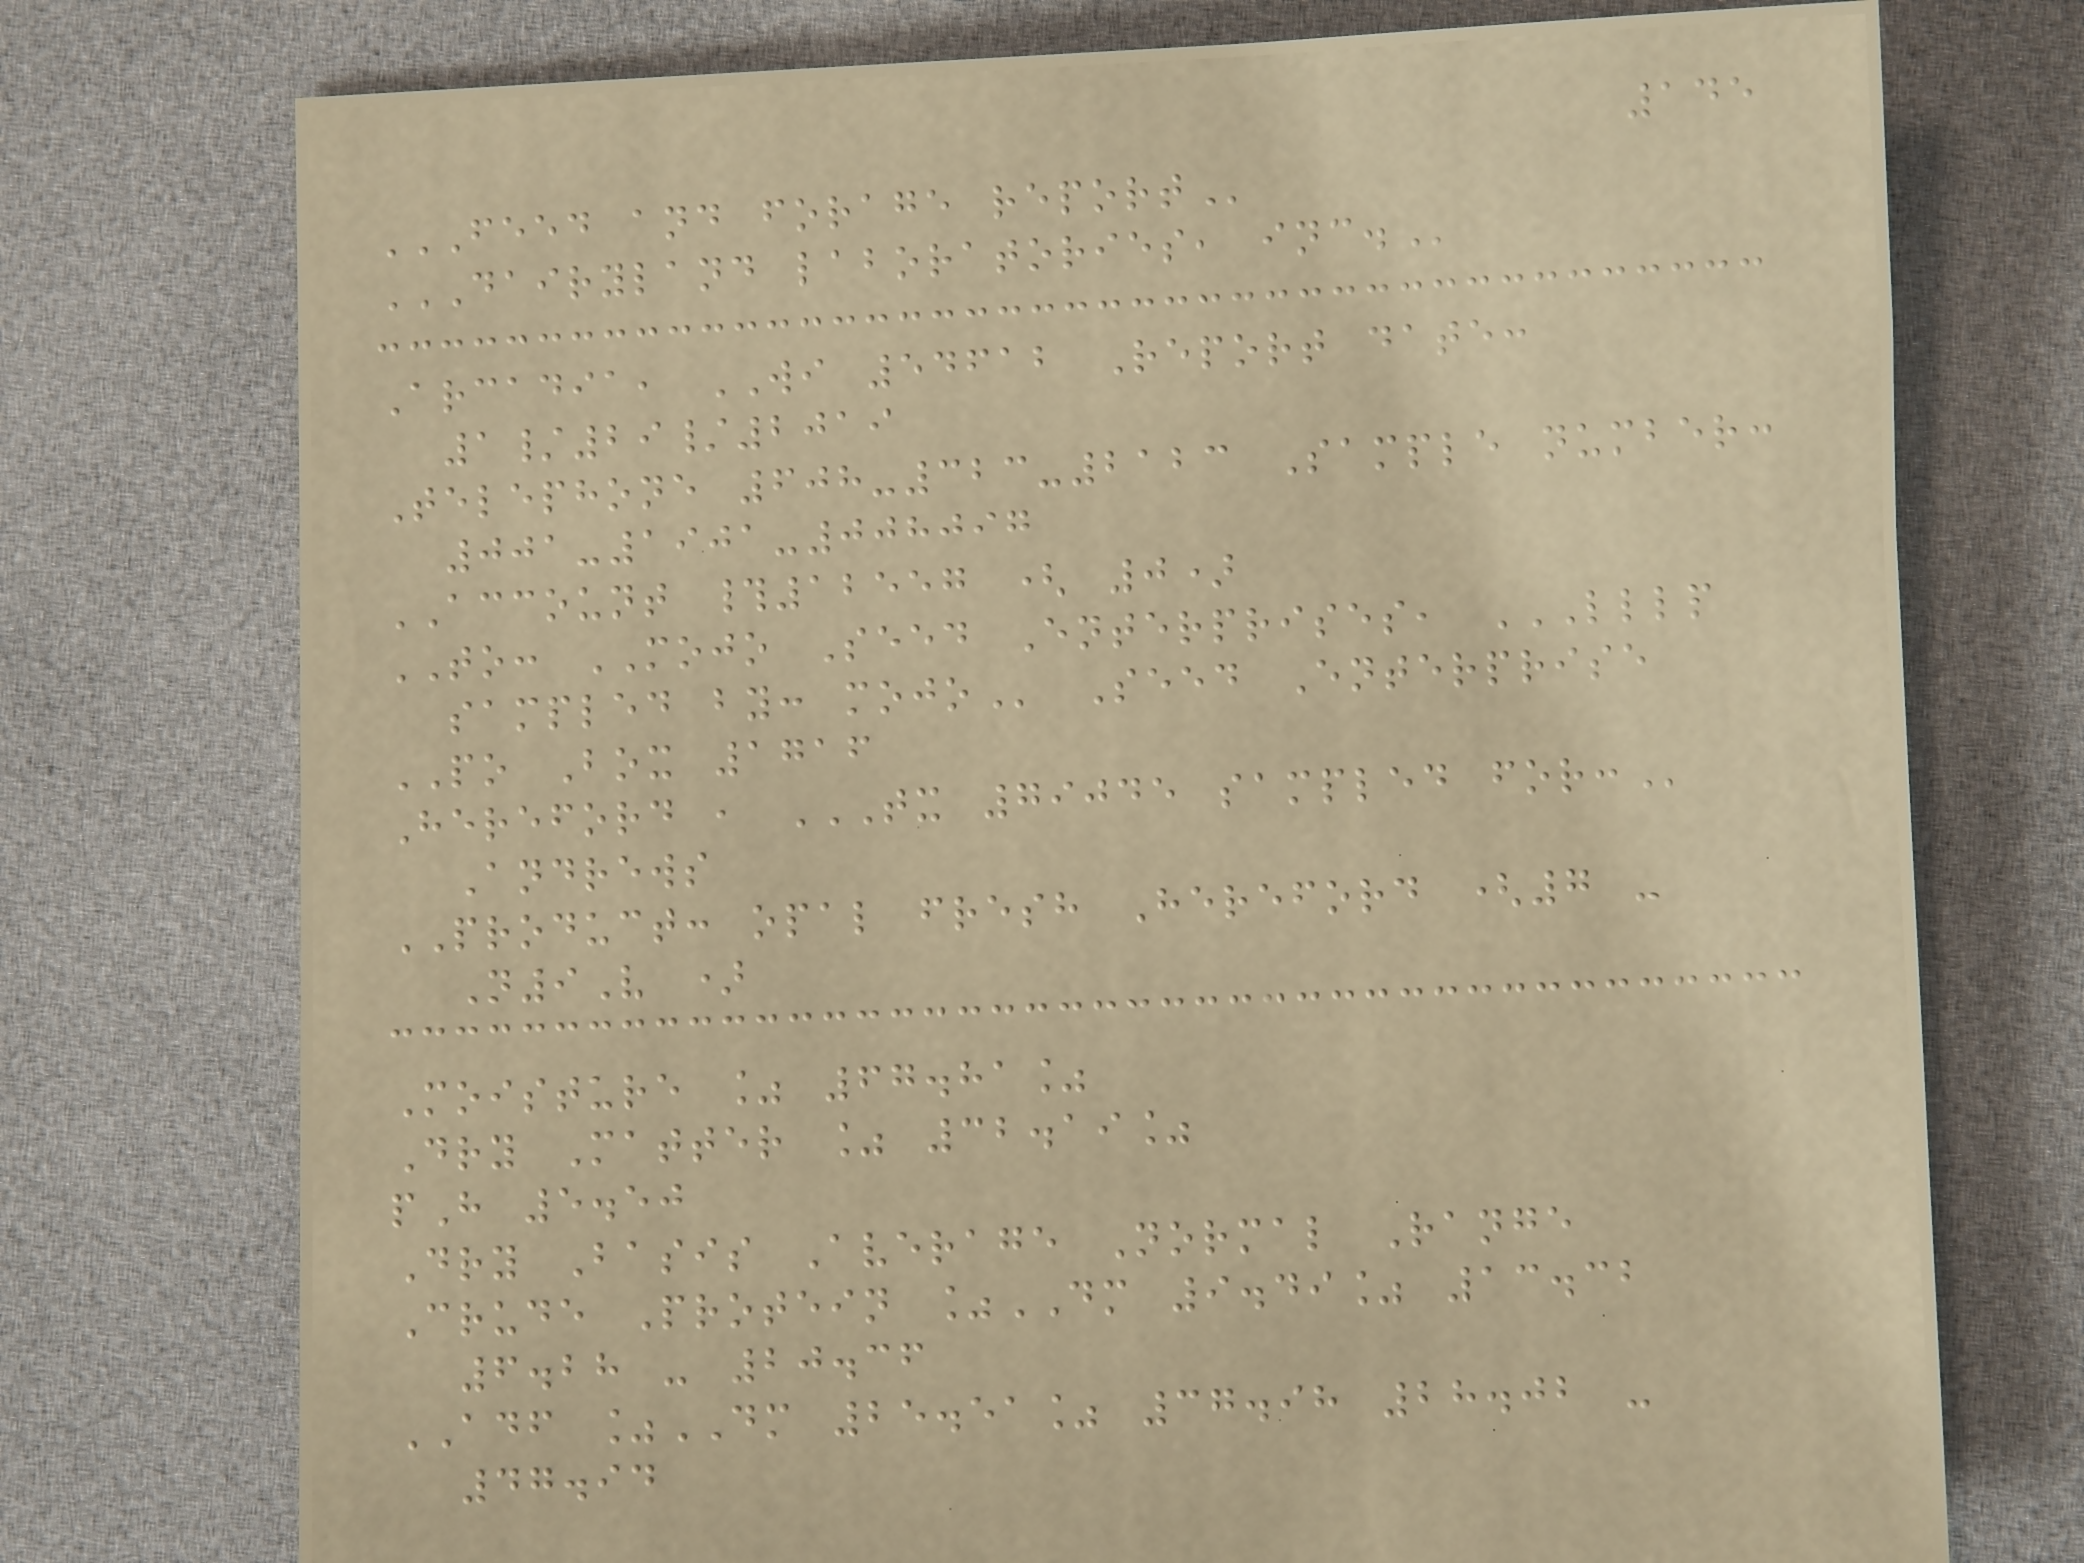145
FEED AND FORAGE REPORT
DAIRYLAND LABORATORIES, INC.
Arcadia, WI 54612 Report date:
1/29/2019
Telephone 608-323-2123 Sample number:
001-1901-008097
ACCOUNT #12557 ( 0)
TO: MOJO Seed Enterprises, LLLP
SAMPLED BY: MOJO Seed Enterprise
PO Box 1716
Hereford , TX 79045 SAMPLED FOR:
Andrews
PRODUCT: opal fresh Hereford (7 -
N9V )
Moisture % 67.81%
Dry Matter % 32.19%
pH 5.50
Dry Basis Average Normal Range
Crude Protein %DM 9.49% 13.32
6.28 - 20.36
ADF %DM 25.51% 37.98 28.02 -
47.94
